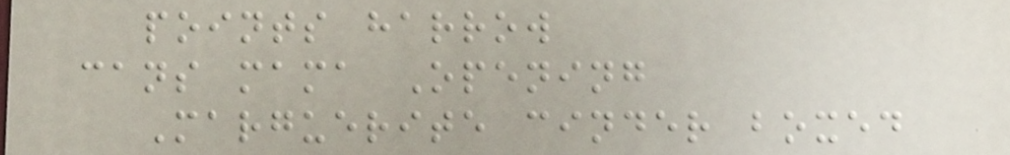points harrow
cans mama Opening
Marguerite cinder boxed
